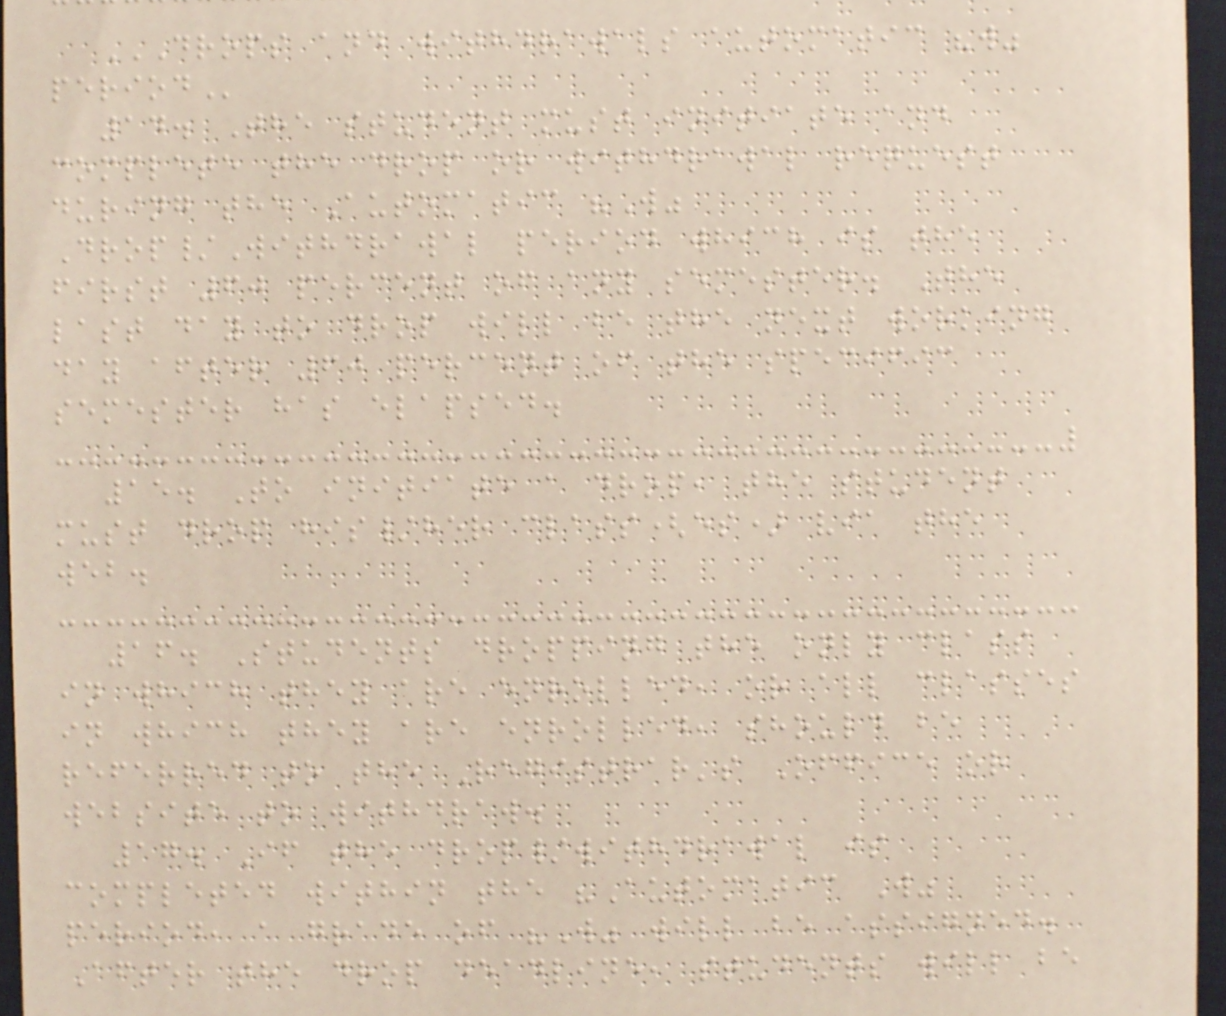DROPS AND WITHDRAWALS AUTOMATIC "W"
PERIOD
14. The student must initiate and
complete the drop or withdrawal request
during the Automatic "W"
Drop/Withdrawal period which is the
first 60 percent of any semester. The
last day to drop will be the next working
day after 60 percent of the specific
semester has elapsed.
15. To initiate a drop, the student
must drop his/her class(es) via the
web.
16. Students dropping the only class
in which they are enrolled, or all classes
in which they are enrolled, should be
referred to the Registrar's Office or
website to withdraw.
17. If the drop/withdrawal is
completed within the "Automatic W"
period, a grade of "W" will be assigned.
After the drop deadline, students will be
